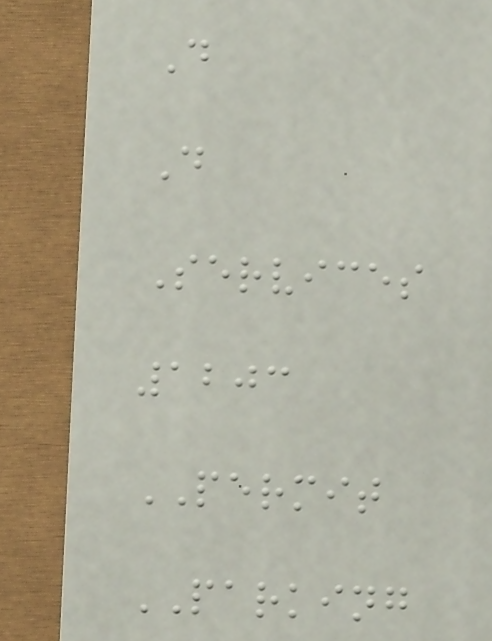D
D
Services
1203
PERMIT
PARKING
